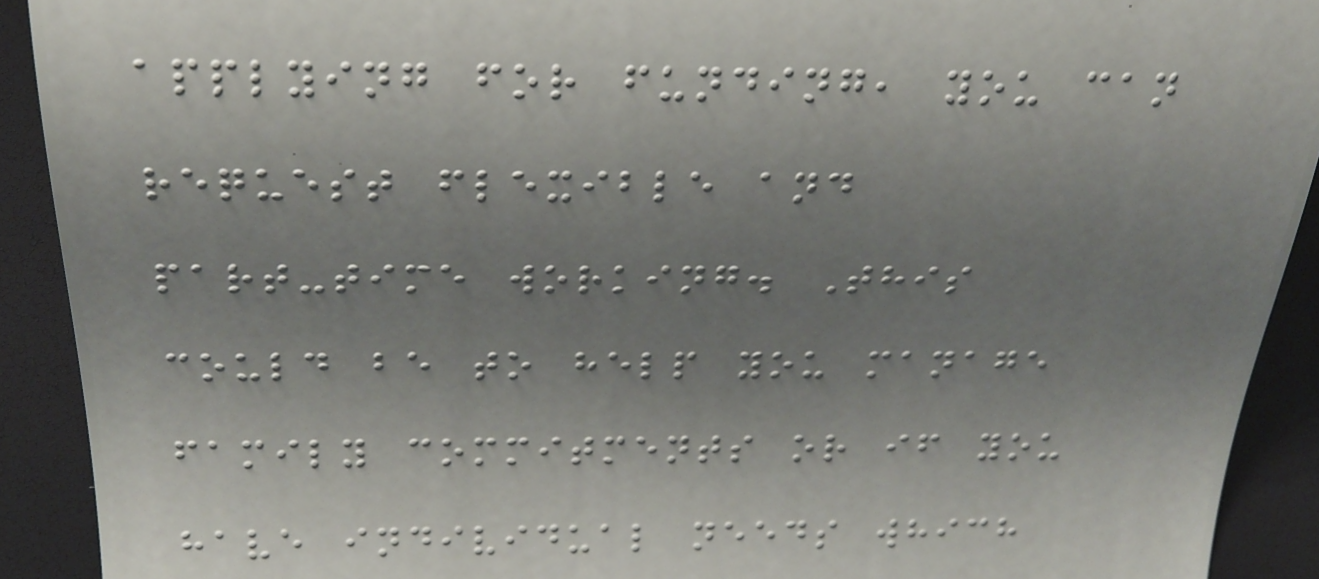applying for funding, you can
request flexible and
part-time working. This
could be to help you manage
family commitments or if you
have individual needs which
